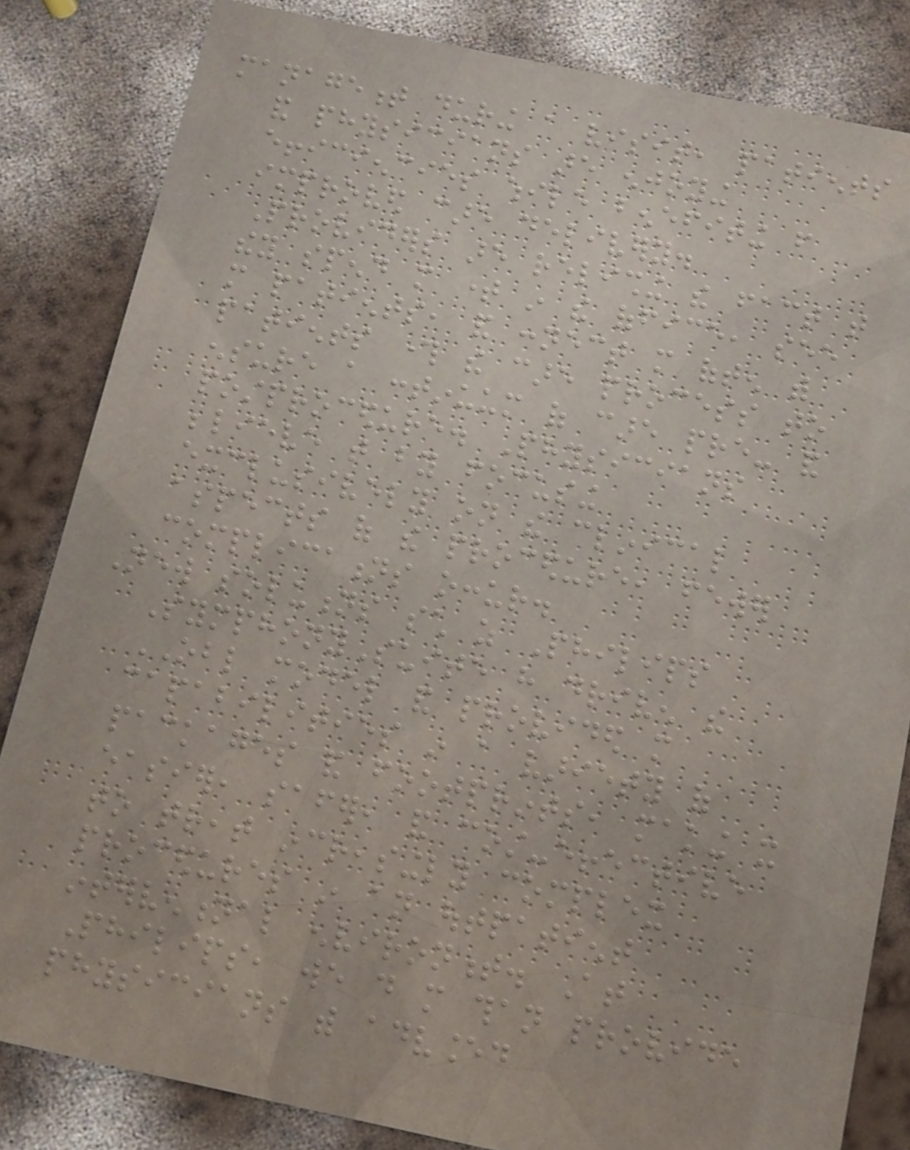management during a visit, patients
and physicians are enjoying
efficiencies while benefiting from
improved care delivery.
Providers are relishing the fact that
they spend more time in the office, see
more patients, and connect more often with
patients through the care process to
ensure a continuum of care pre- and
postprocedure. Physicians
believe that by focusing
exclusively on the clinical
aspects of the procedure, fewer
complications occur.
New solutions such as Philips
SymphonySuite have driven the
OBL model and provided more
capabilities in a variety of
packages and footprints, making it
easier, safer, and cost-effective
to treat increasingly complex
procedures in an outpatient
interventional environment. At
Philips, we do more than provide
physicians with advanced
